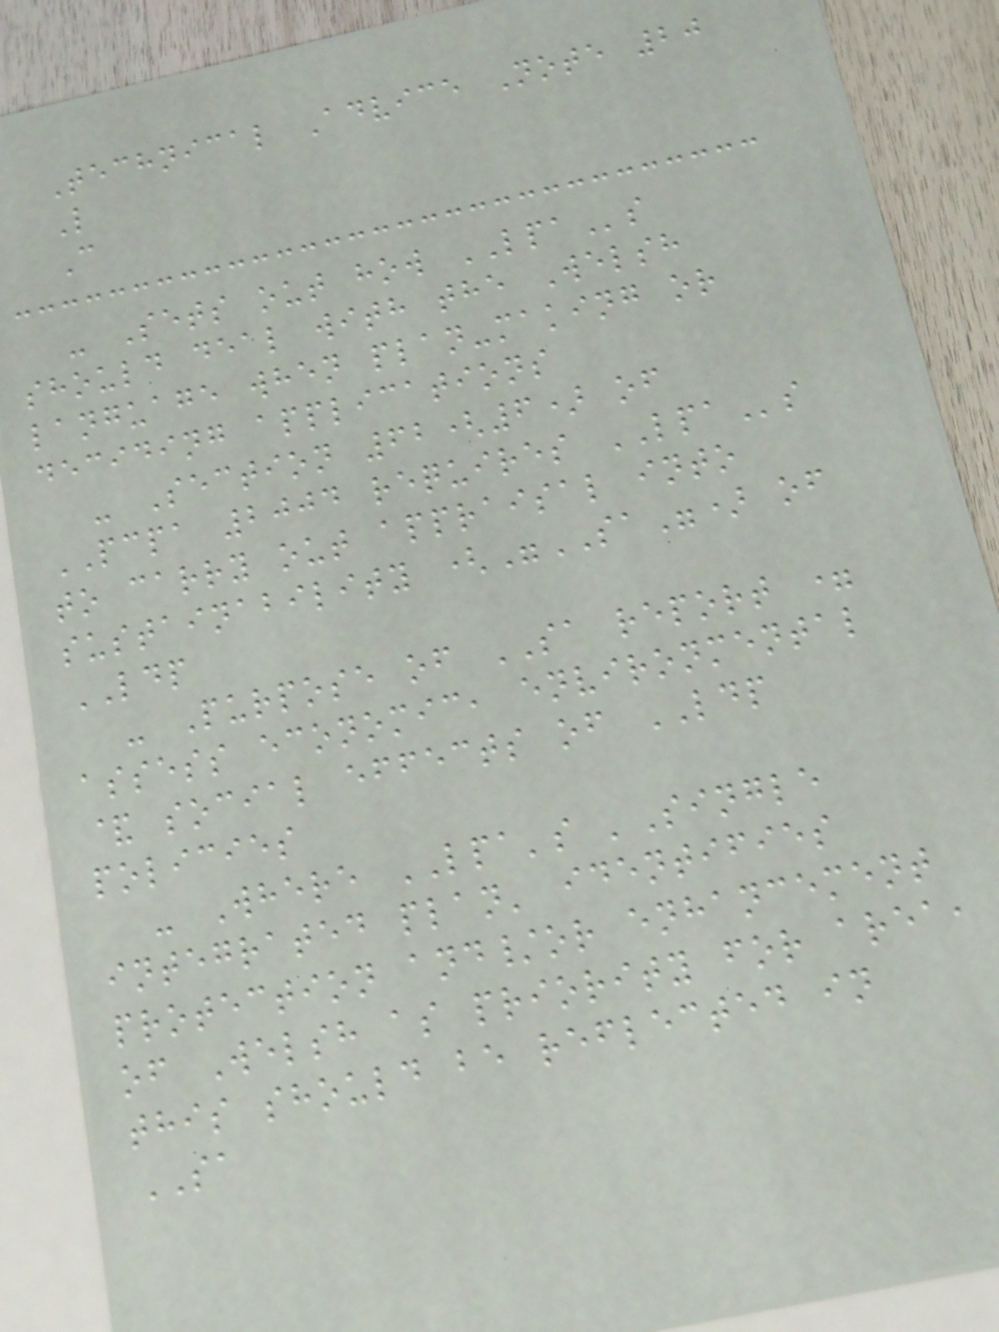Technical Advice Note 20
L
C
- Sets out how LPAs
should deal with the Welsh
language when plan-making or
deciding applications
- Section 62(6) of
PCPA 2004 requires LPAs
to carry out appraisal into
sustainability ("SA") of
LDP
- Purpose of SA report =
assess economic, environmental
& social effects of LDP
policies
- Where LPA's 'Single
integrated plan' identifies
protection and/or enhancement
of Welsh as priority for area,
this should be reflected in
SA
